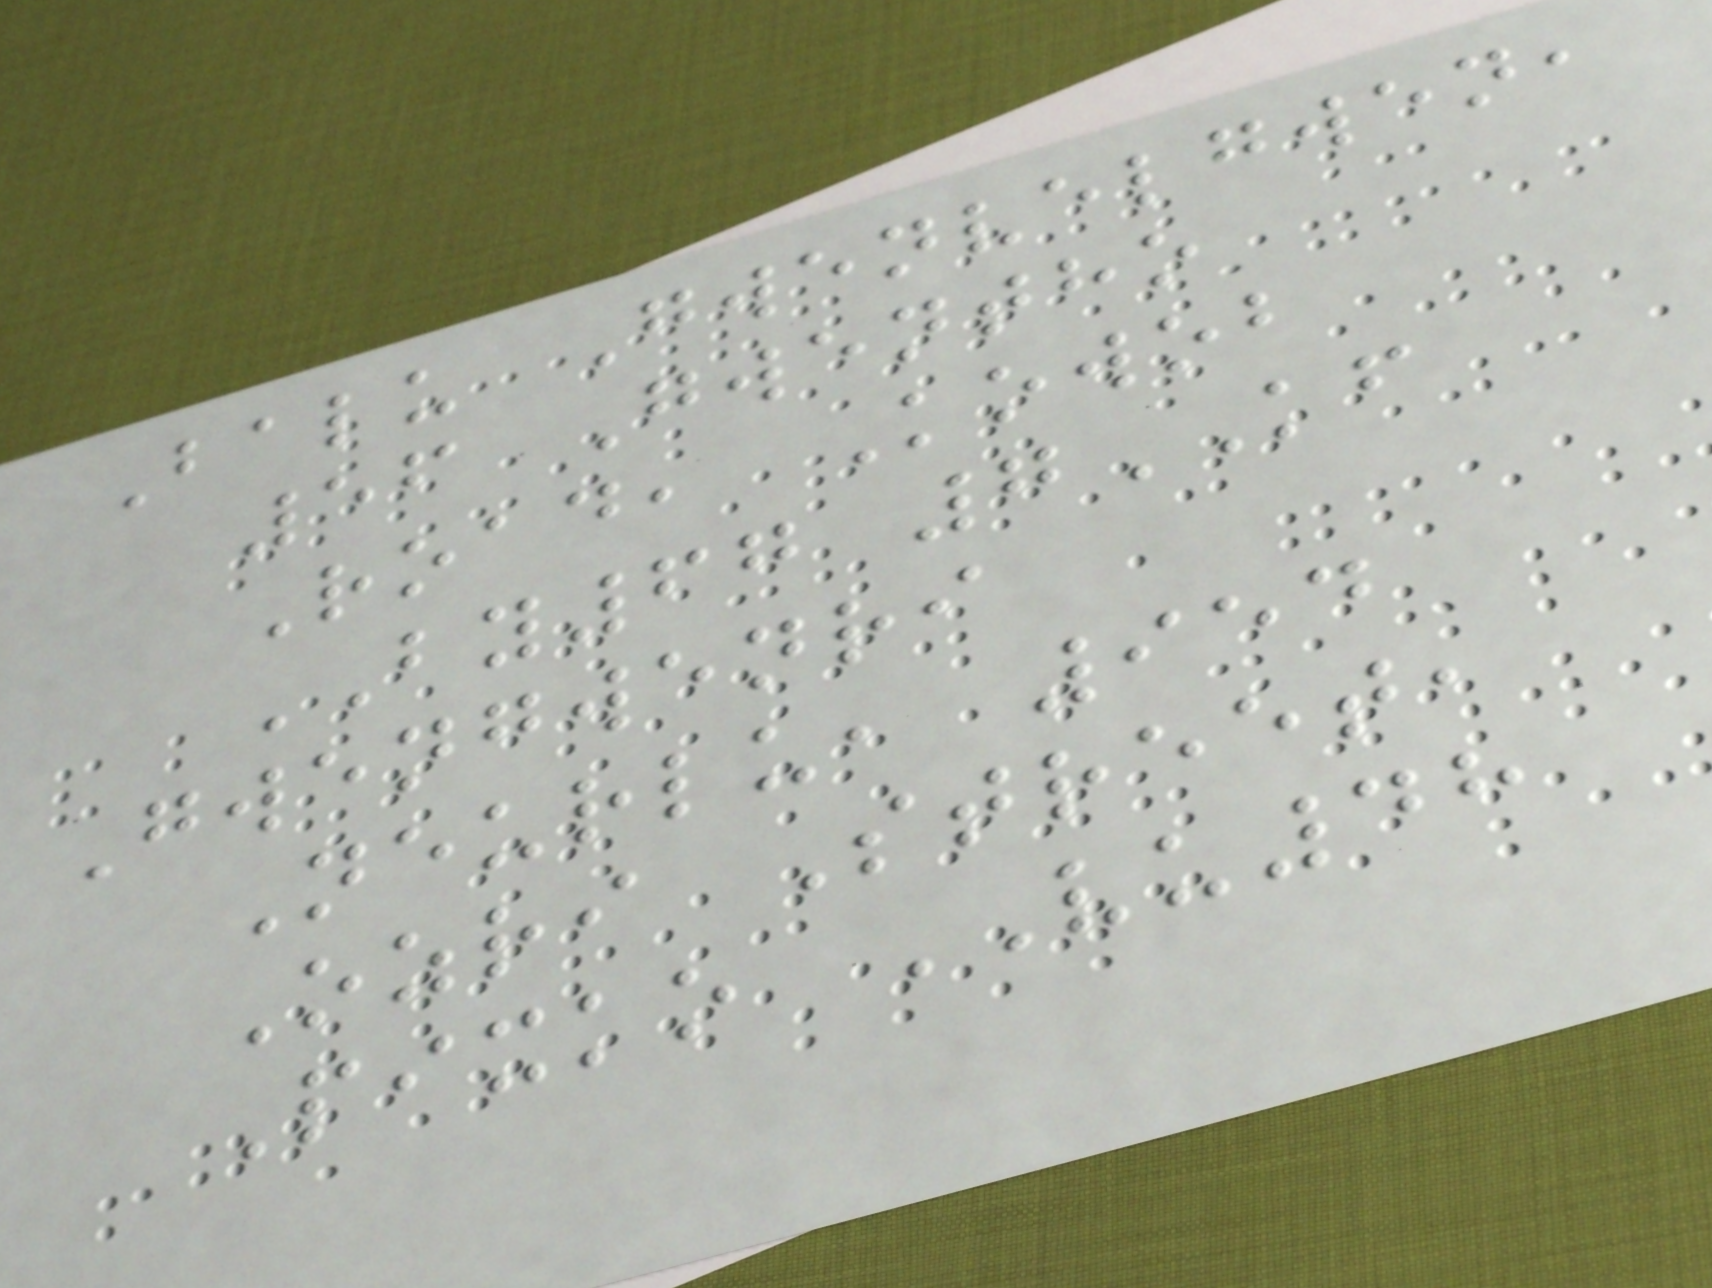Balu Gwenvelgwen,
56 Gwentho
Road, Kowob
BY67 7KF
Gwengwenri
Neurlu, 954
Ozri Street,
Pixko VU48
